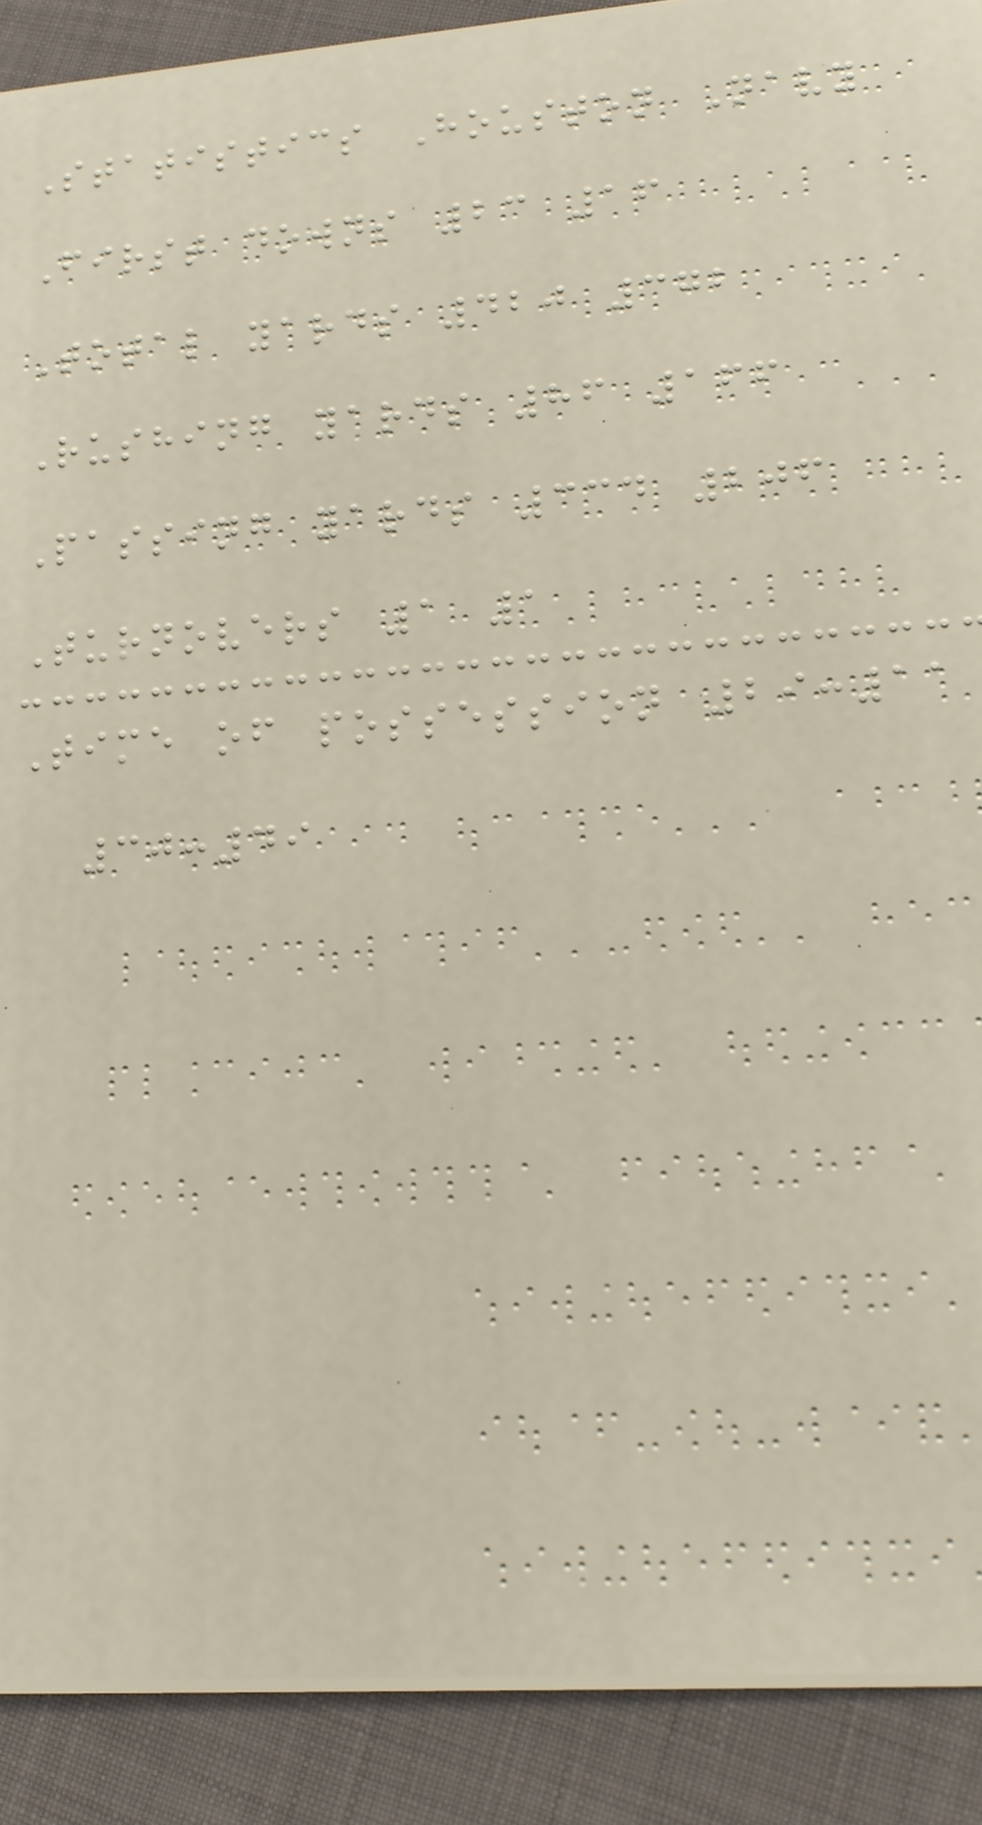Statistics Houston Navy
First downs 23 16
Total yards 420 372
Rushing yards 86 166
Passing yards 334 206
Turnovers 1 1
Time of possession 29:11
30:49
